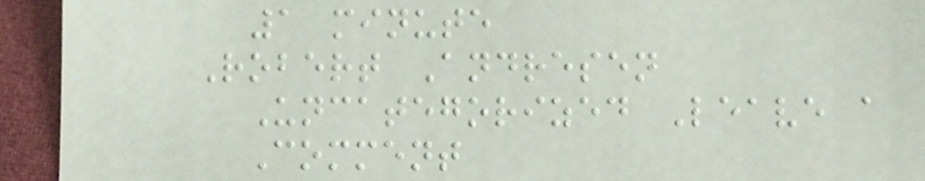1 minute
Robert Andresen
Uncategorized Leave a
Comment
